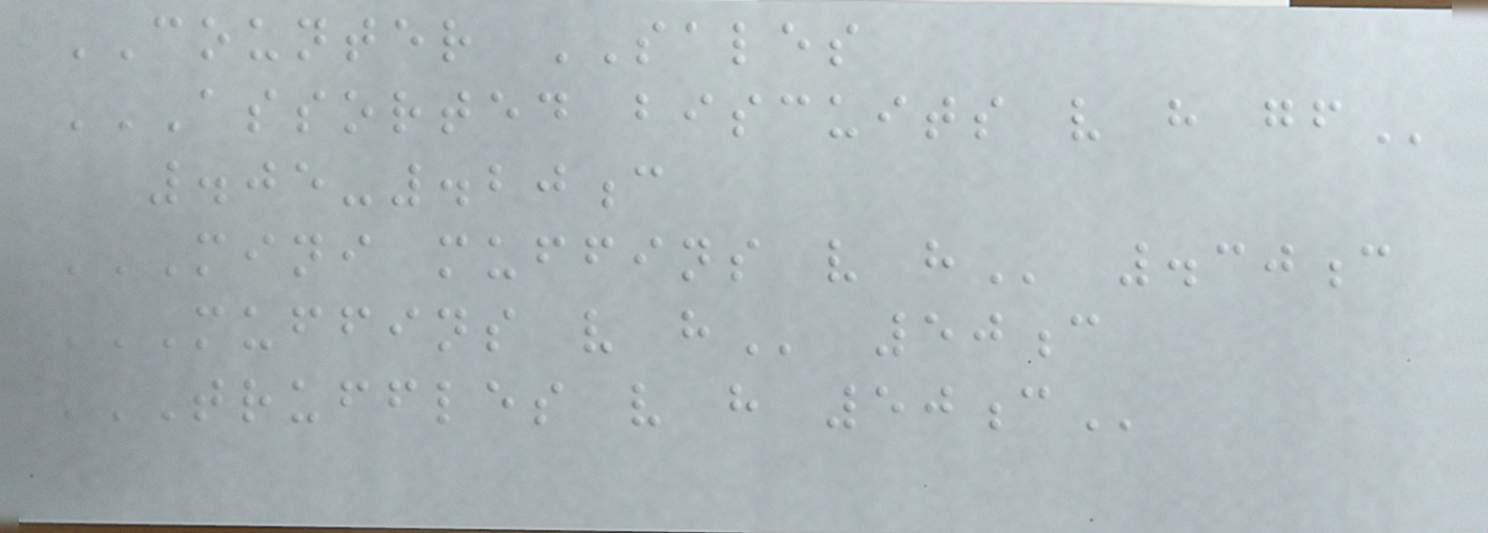COUNTER SALES
ASSORTED BISCUITS V H GF
.05-.20c
MINI MUFFINS V H .30c
MUFFINS V H 50c
TRUFFLES V H 50C
